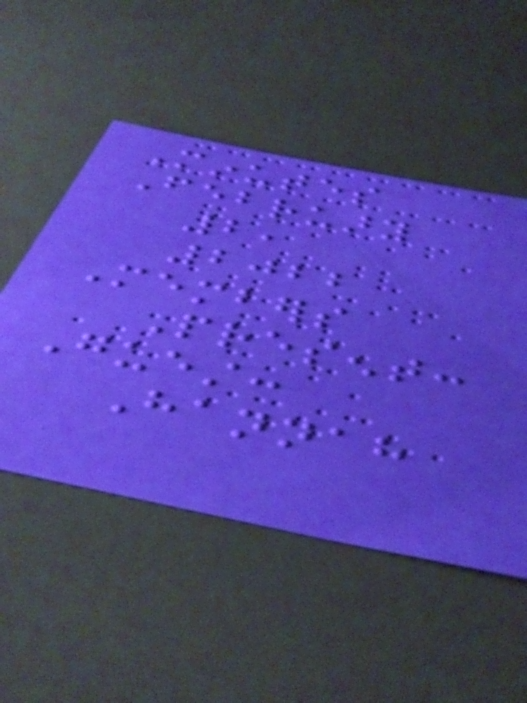Minutes
February
2,
2022
Members
Present:
Guest:
Hannah
